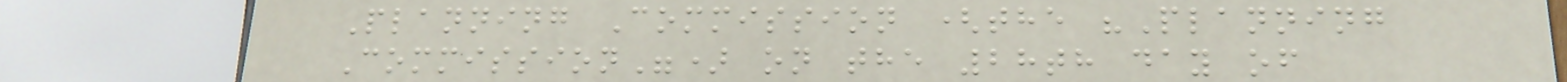Planning Commission (the "Planning
Commission") on the 28th day of
